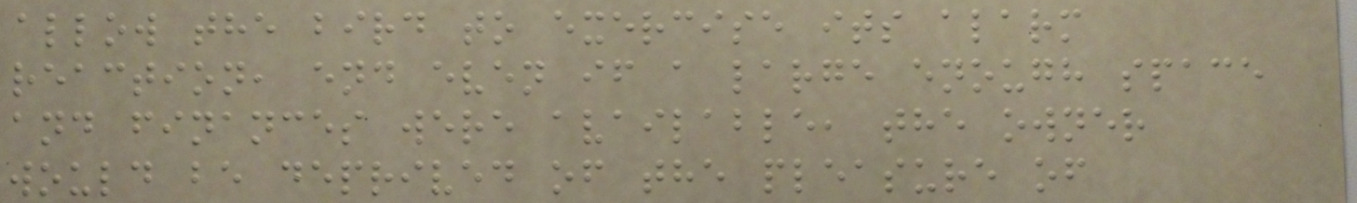allow the bird to exercise its alarm
reaction, end even if a large enough space
and finances were available, the owner
would be deprived of the pleasure of
